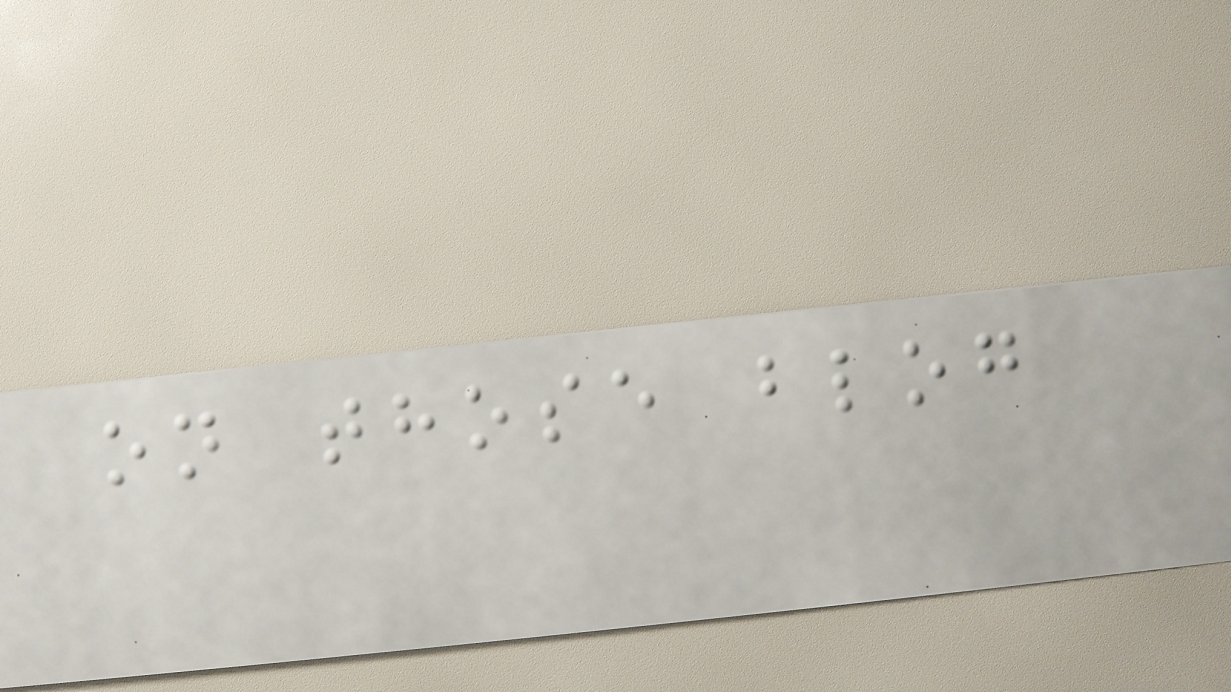on those blog
